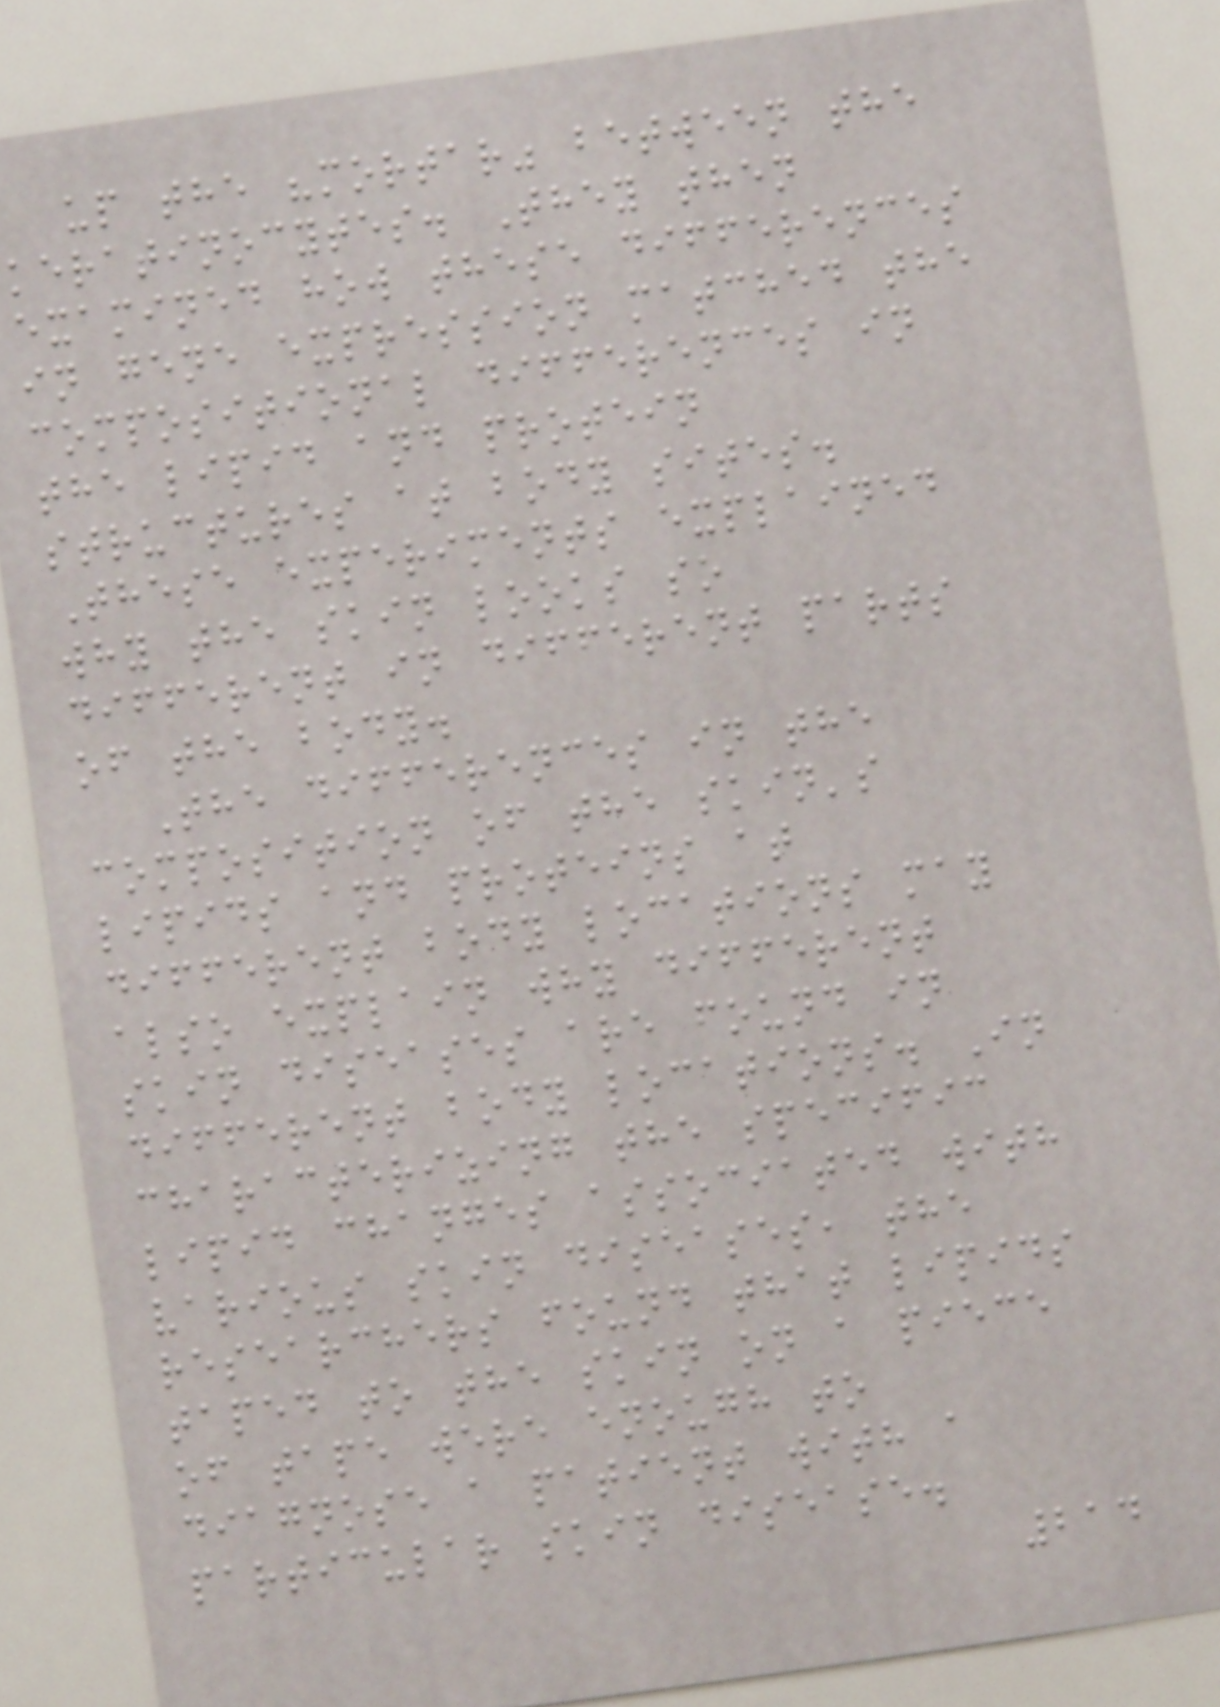up the "mortar" between the
keratinocytes. They then
examined how these differences
in gene expression matched the
compositional differences in
the lipid and protein
structures at body sites.
These experiments explained
why the skin looks so
different in different parts
of the body.
The differences in the
composition of the skin's
lipids and proteins at
different body locations may
also explain why different
skin diseases are found in
different body locations. In
characterizing the specific
lipid changes associated with
various skin diseases, the
researchers found that lipids
taped to the skin on a piece
of tape were enough to
diagnose a patient with a
particular skin disease.
214
